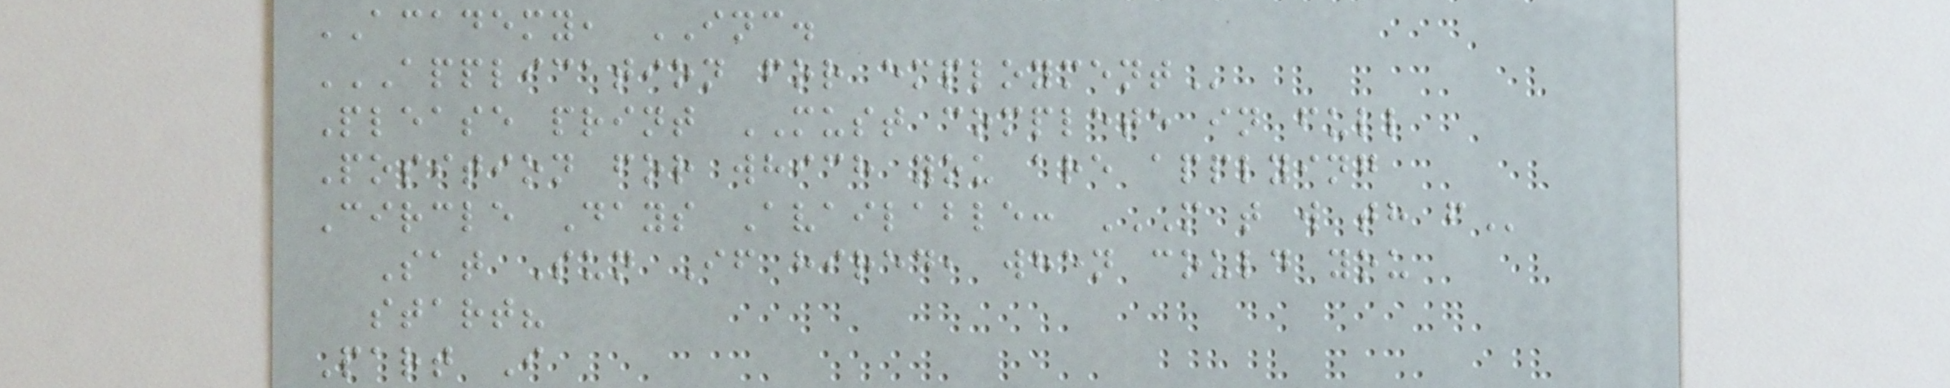ACADEMY, INC.
APPLICATION FOR EMPLOYMENT
Please print MUST complete in full
Position for which you are applying
Circle Days Available: M T W TH F
Sat Sun If hired, when could you
start?
Part I
